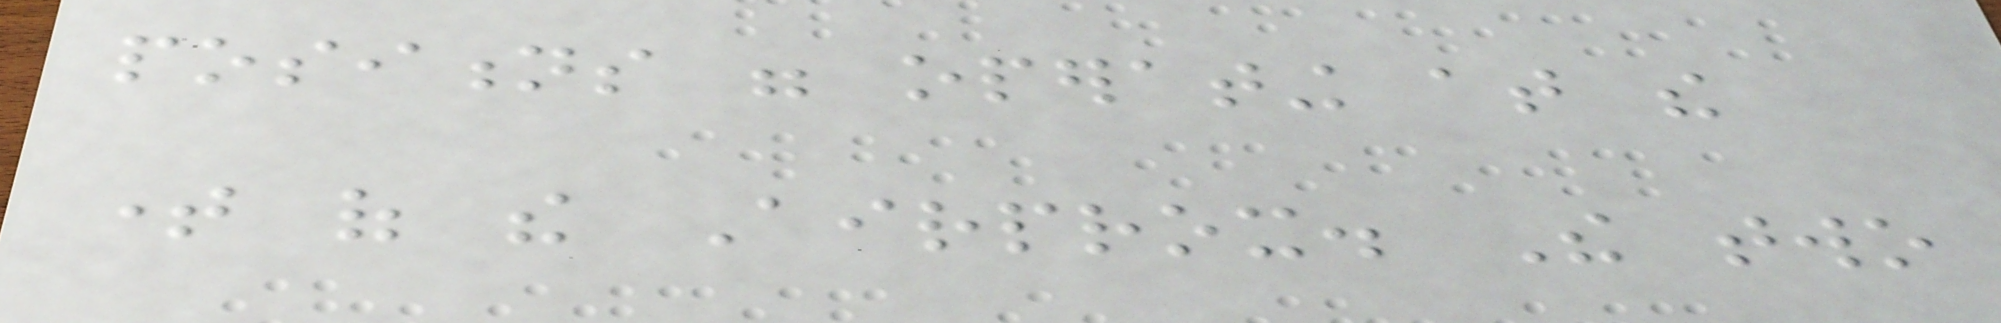positions were operating at the
time of the Airprox. The two
